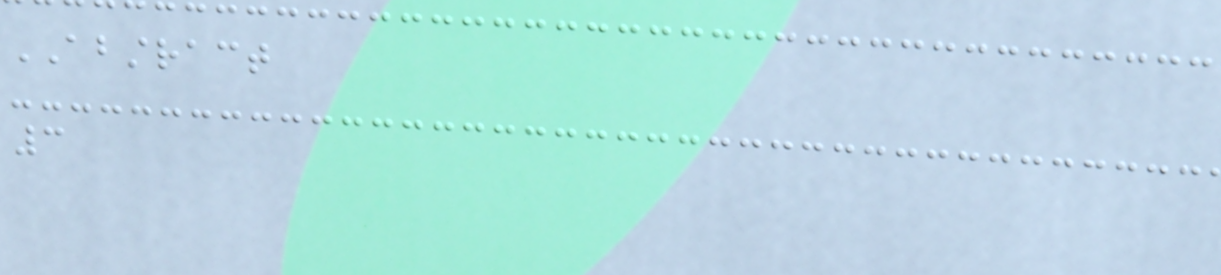ABSTRACT
3
